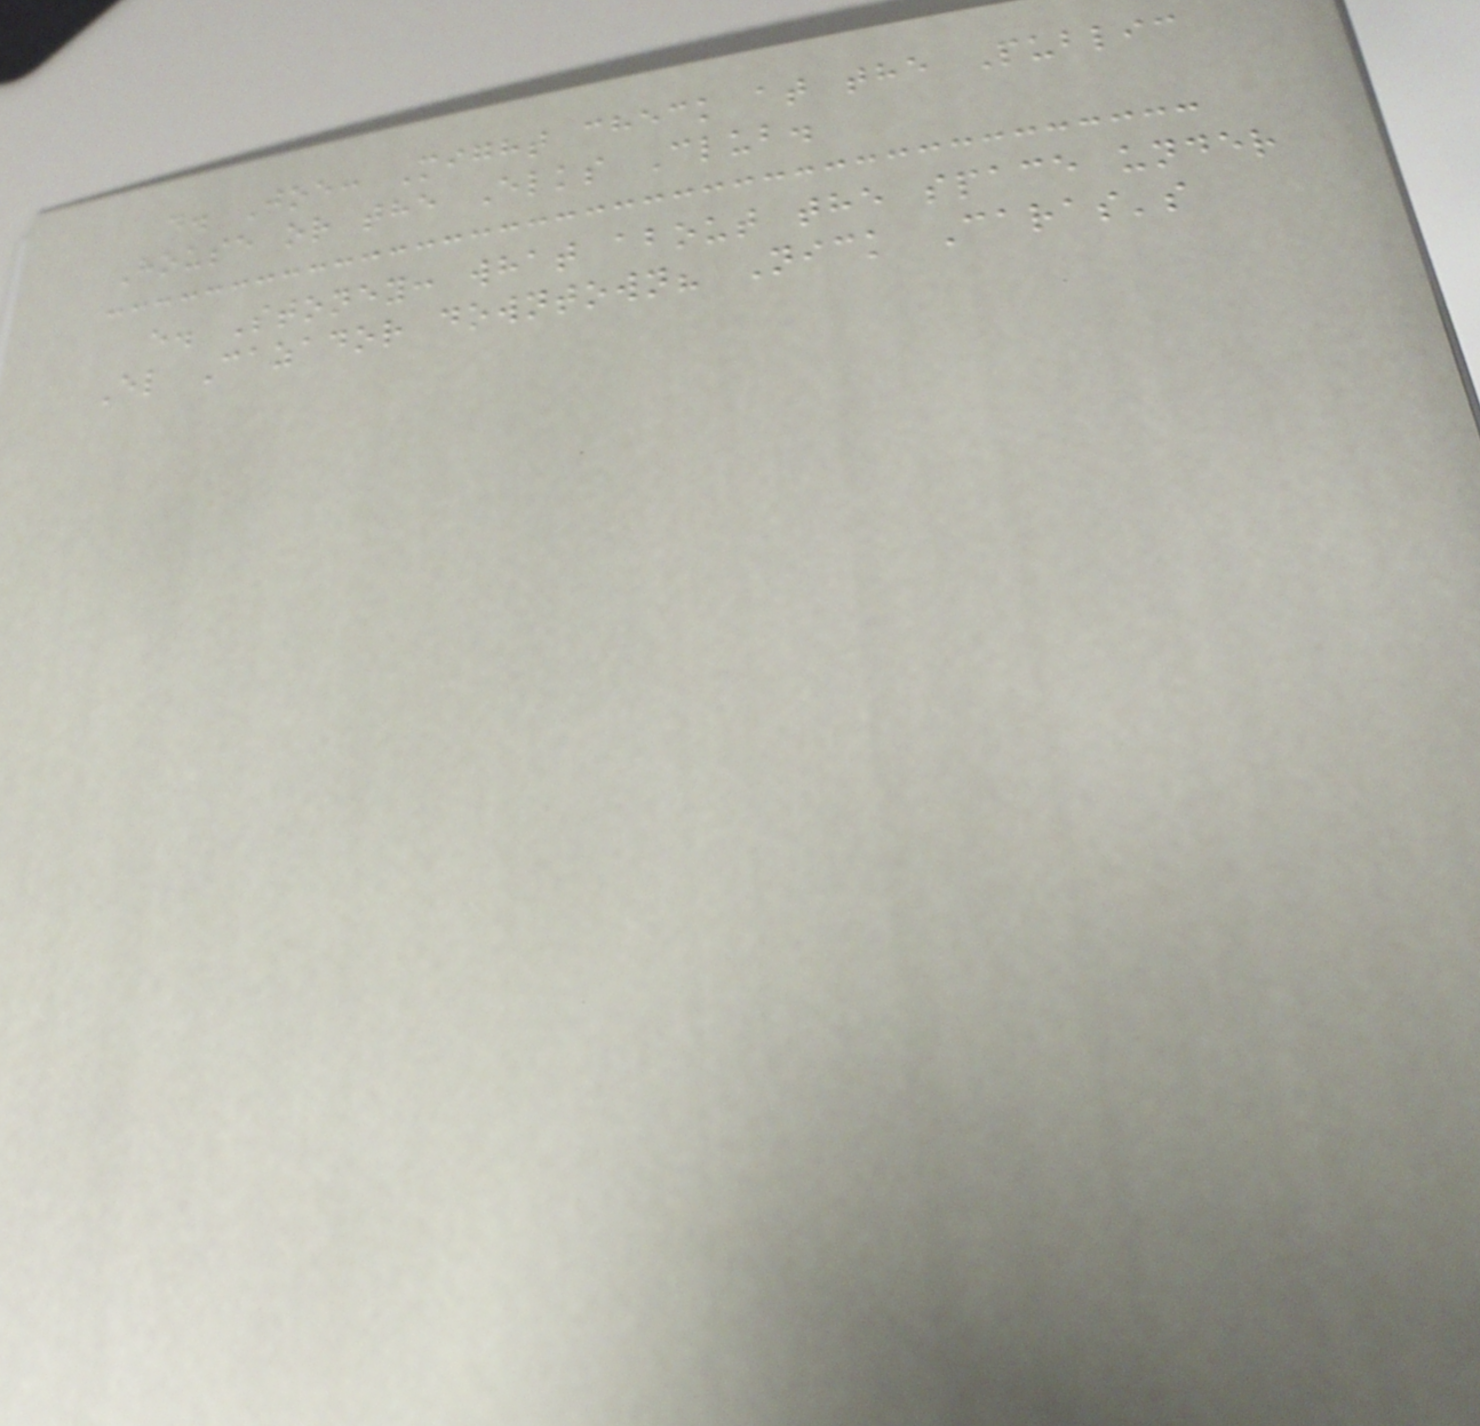d. Joe: Might check at the Public
House or the Elks Club.
e. Stoney: what about the space under
El Cazador downtown? Nick Caras's
